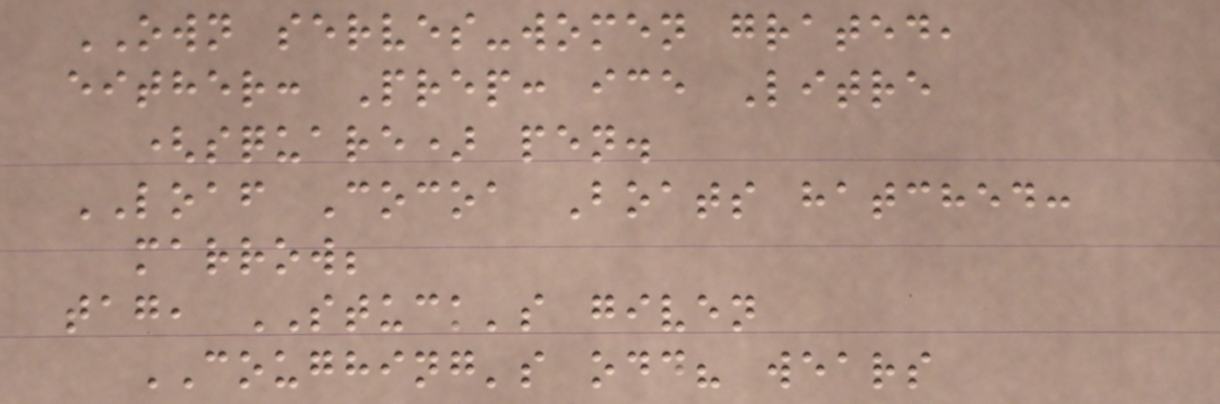OWN serves-women grated,
either: Prep: ice Litre
(square) pen.
LOAF Cocoa Boats hatched:
marrow;
tag, STUCK's given
COUGHING's odd? wears
